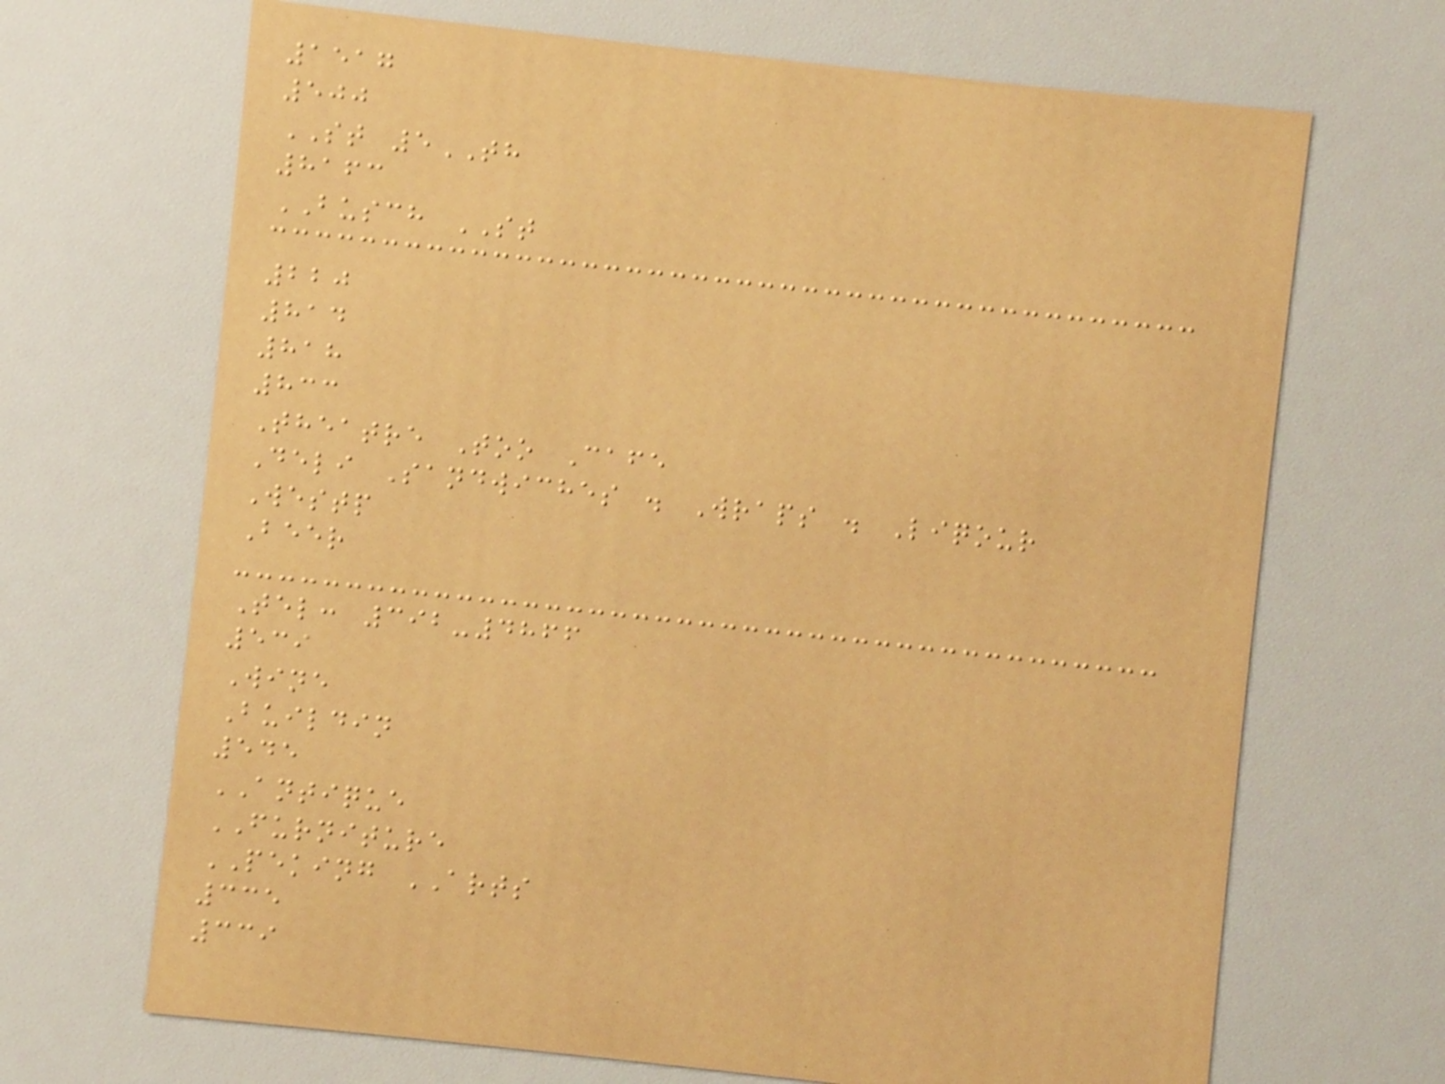1517
500
ST 5TH
8163
BUSCH ST
220
814
818
833
Theatre Too Cafe
Deli Sandwiches . Wraps . Liqour
Westp
Beer
Tel: 392-4866
539
Wine
Buildin
545
ANTIQUE
FURNITURE
PEKING ARTS
335
339
